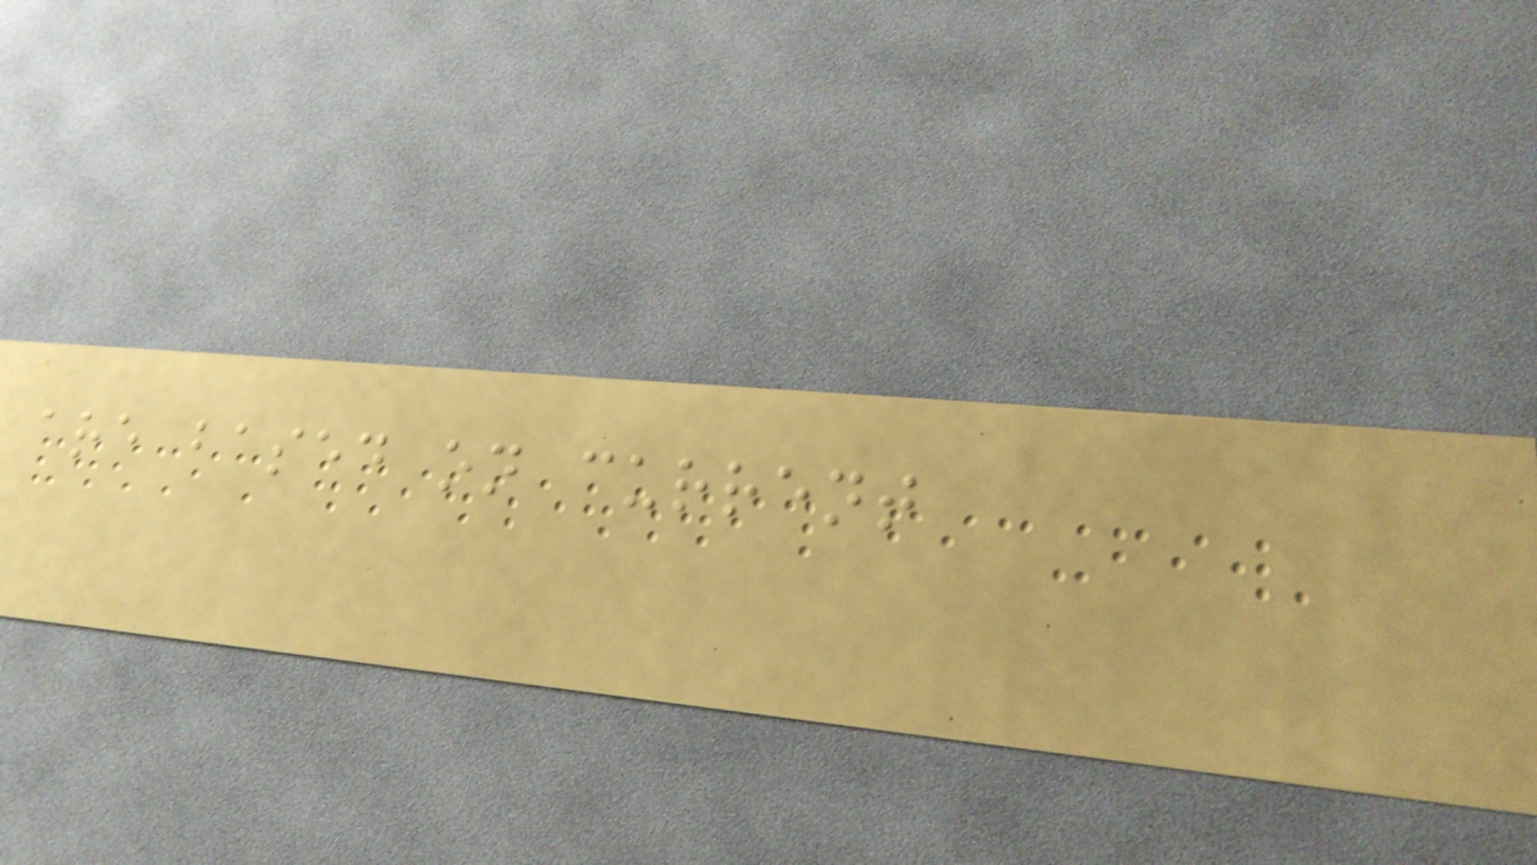are based on current
